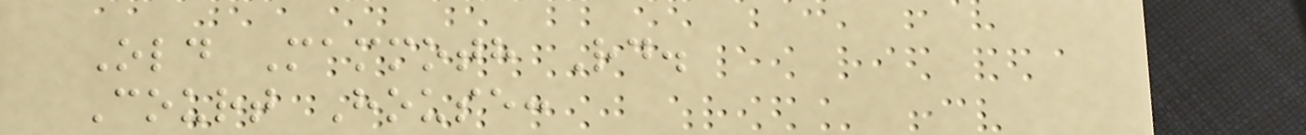Old Mammoth Rd.
Court House:
